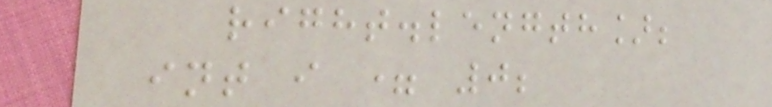right.length];
int i = 0;
